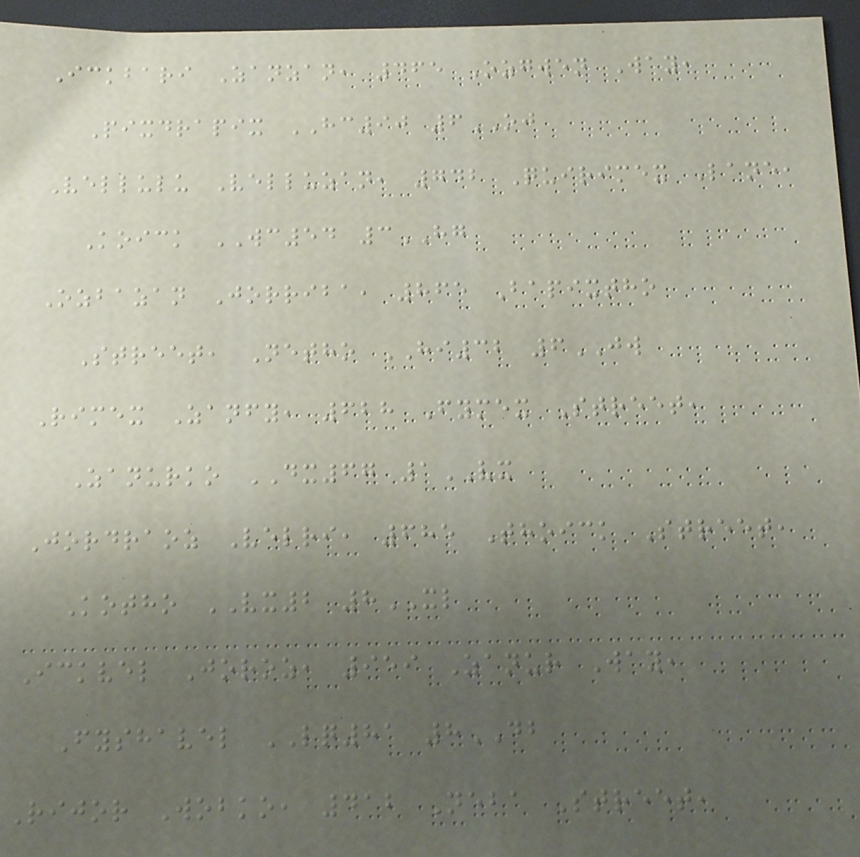Ickbari Zanzan, 465 Ozgwen Way,
Pixdrapix HC90 6OJ
Vellulu Velluzan, 742 Quirimex Lane,
Koick WC54 3HG
Ozbazan Jorriba, 865 Bapixtho
Street, Netho HI32 6JW
Rimex Zanfy, 628 Fymex Street,
Zanurko DX67 1VX
Jordraoz Velri, 685 Thoick Street,
Kotho VX2 8XL
Ickvel Joroz, 959 Zanur Way,
Fyshavel LQ81 8DB
Rijor Wobko, 412 Neba Street,
